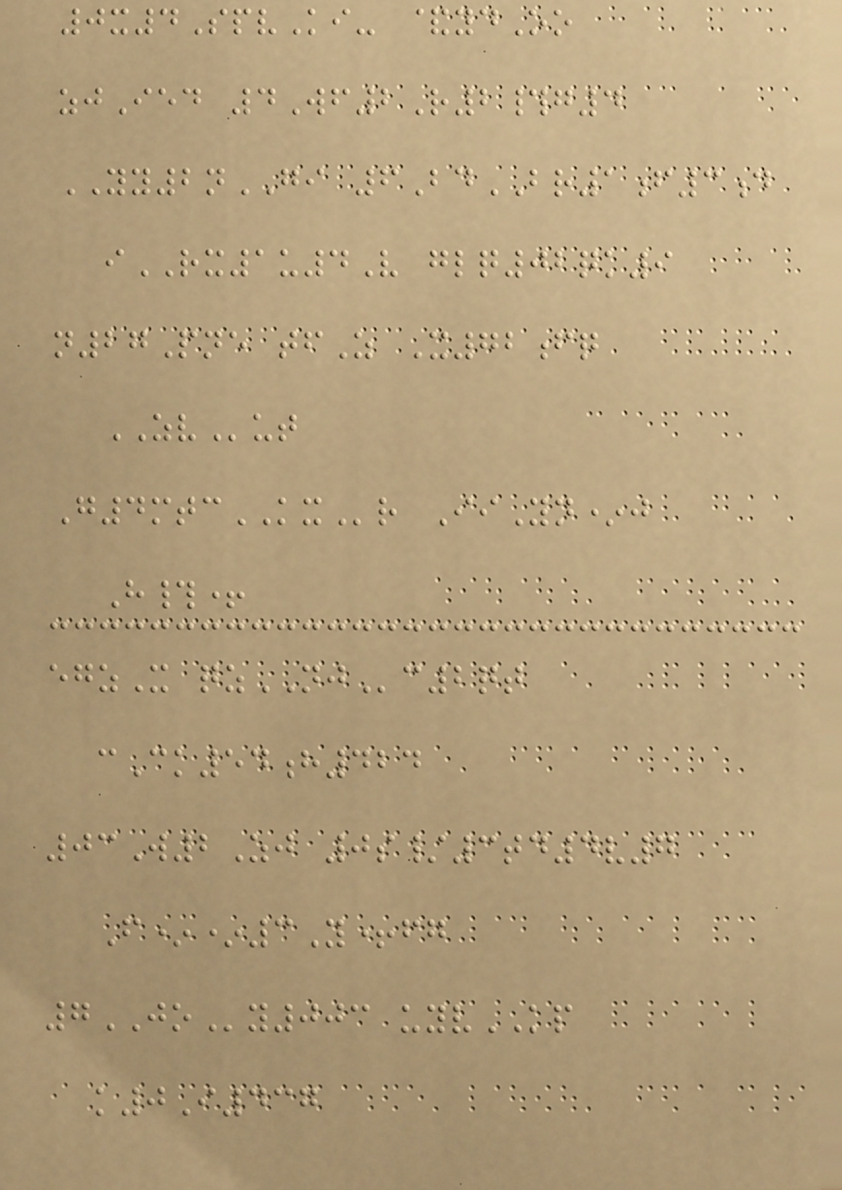0x4SpvKi- &ydOo
zjIed 4Wf2R2#g4
YY2nGI 6BdBR1f3d
iRX1u4V glq02qk9
n27Pne tfZ X72fq
ZVut
G4mtcKXr IiYn*j
H#+
egzX qzNJc2qt
cCk54h424
03W2Zj 0s/3td4v7
F**3Y+fg
7JOy003 uyvKP
k0I437
